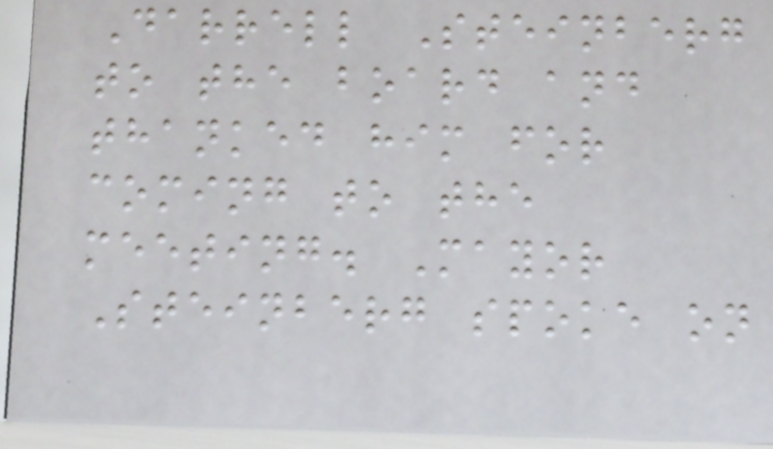Darrell Steinberg
to the board and
thanked him for
coming to the
meeting. Mayor
Steinberg spoke on
